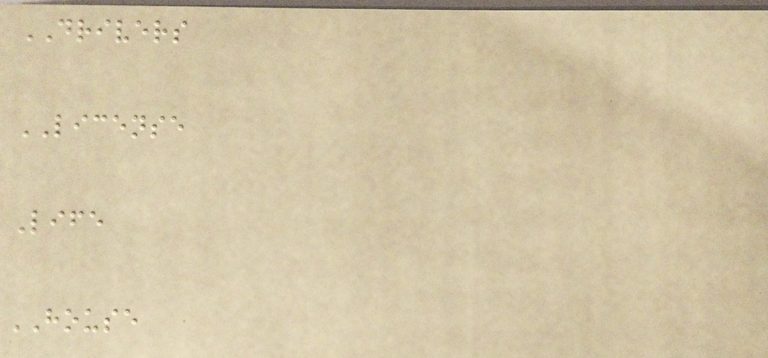DRIVERS
LICENSE
Life
HOUSE
